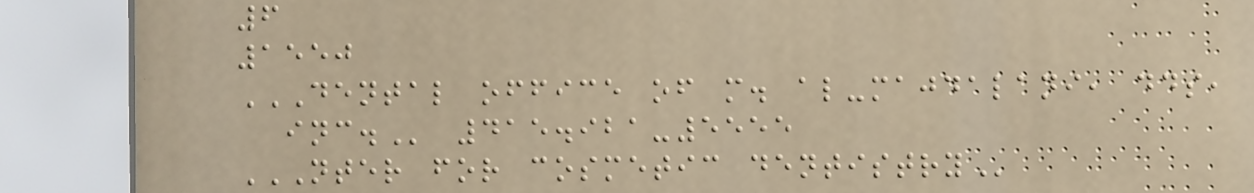6
1550
DENTAL OFFICE OF M. AL-MAJDALANI, DDS,
INC. 415.921-5555
NTER FOR COSMETIC DENTISTRY
